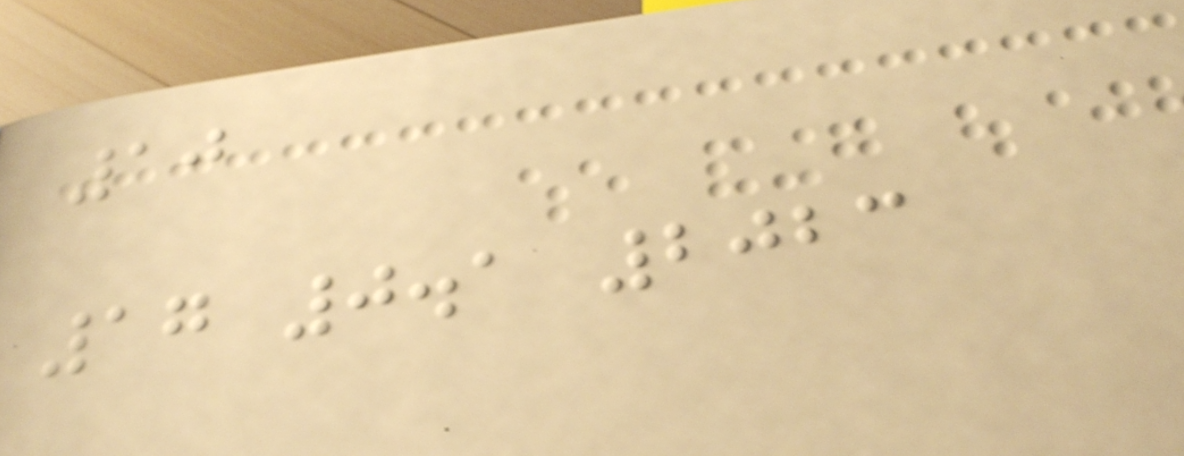10
17 0.1 2023
